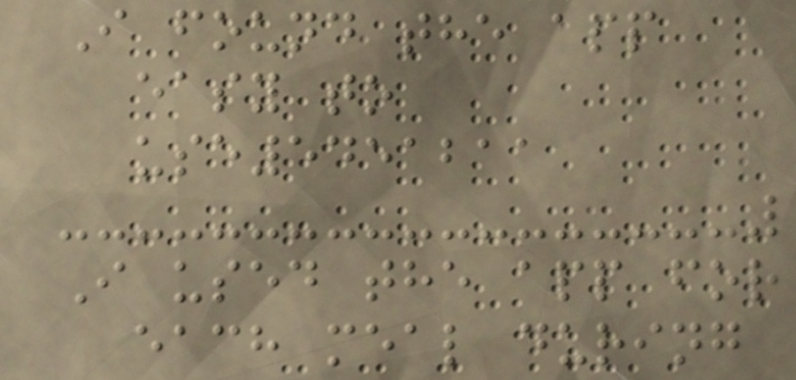I found the app
easy to
use5451211
I used the app for
each meal during
